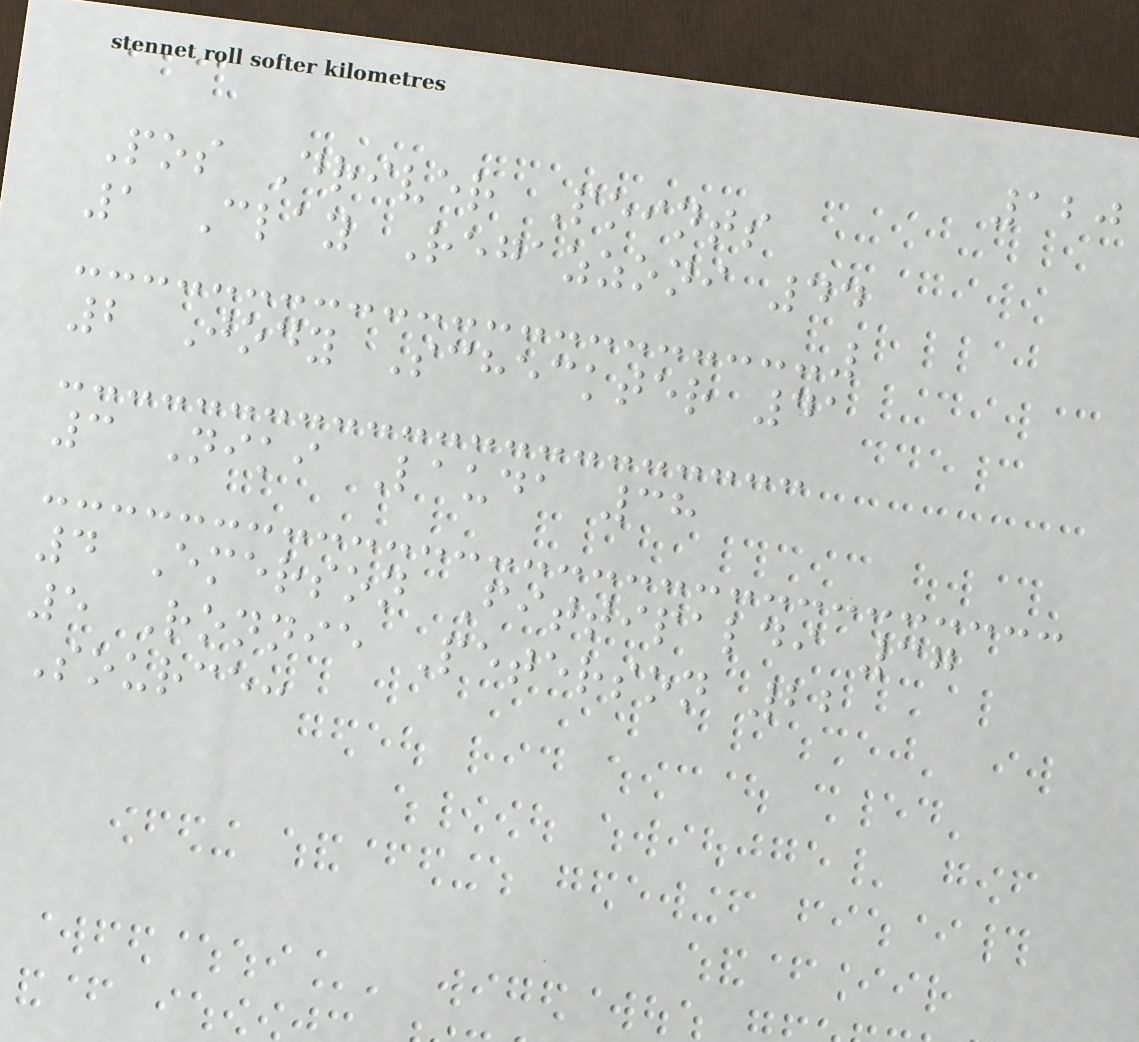120
Pos Driver Points
1 Clay Regazzoni 44
2 Jody Scheckter 41
3 Niki Lauda 38
4 Emerson Fittipaldi 37
5 Ronnie Peterson 22
Source:
